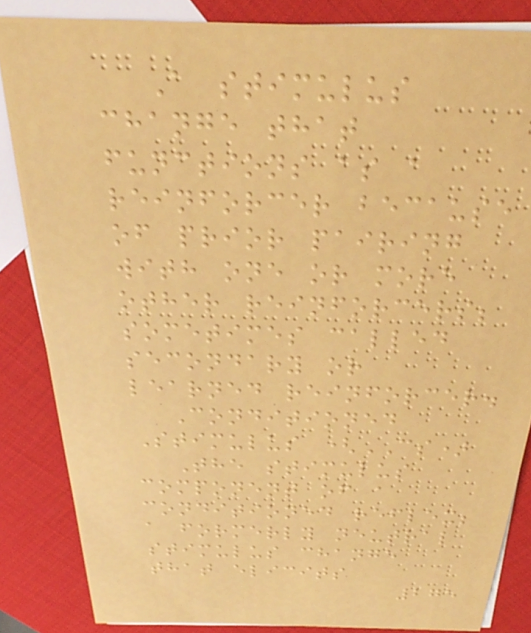A stimulus
change that
functions as a
reinforcer because
of prior pairing
with one or more
other reinforcers;
sometimes called
secondary or
learned reinforcer.
Conditioned
Stimulus (CS)
The stimulus
component of a
conditioned reflex;
a formerly neutral
stimulus change
that elicits
275
